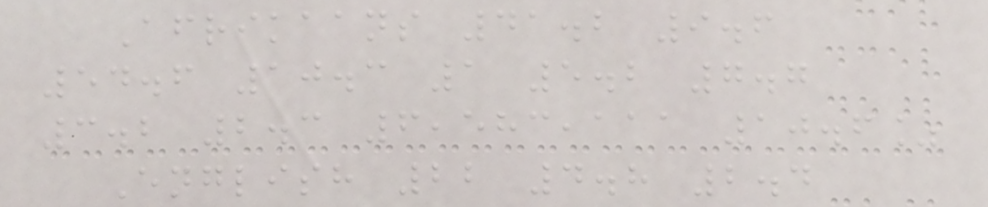Afrikaans 41.2 9.6
54.6 10.3 1 5.2 7.7
3.2 2.3 6,583,111 10.6%
English 22 4.8 2.4
